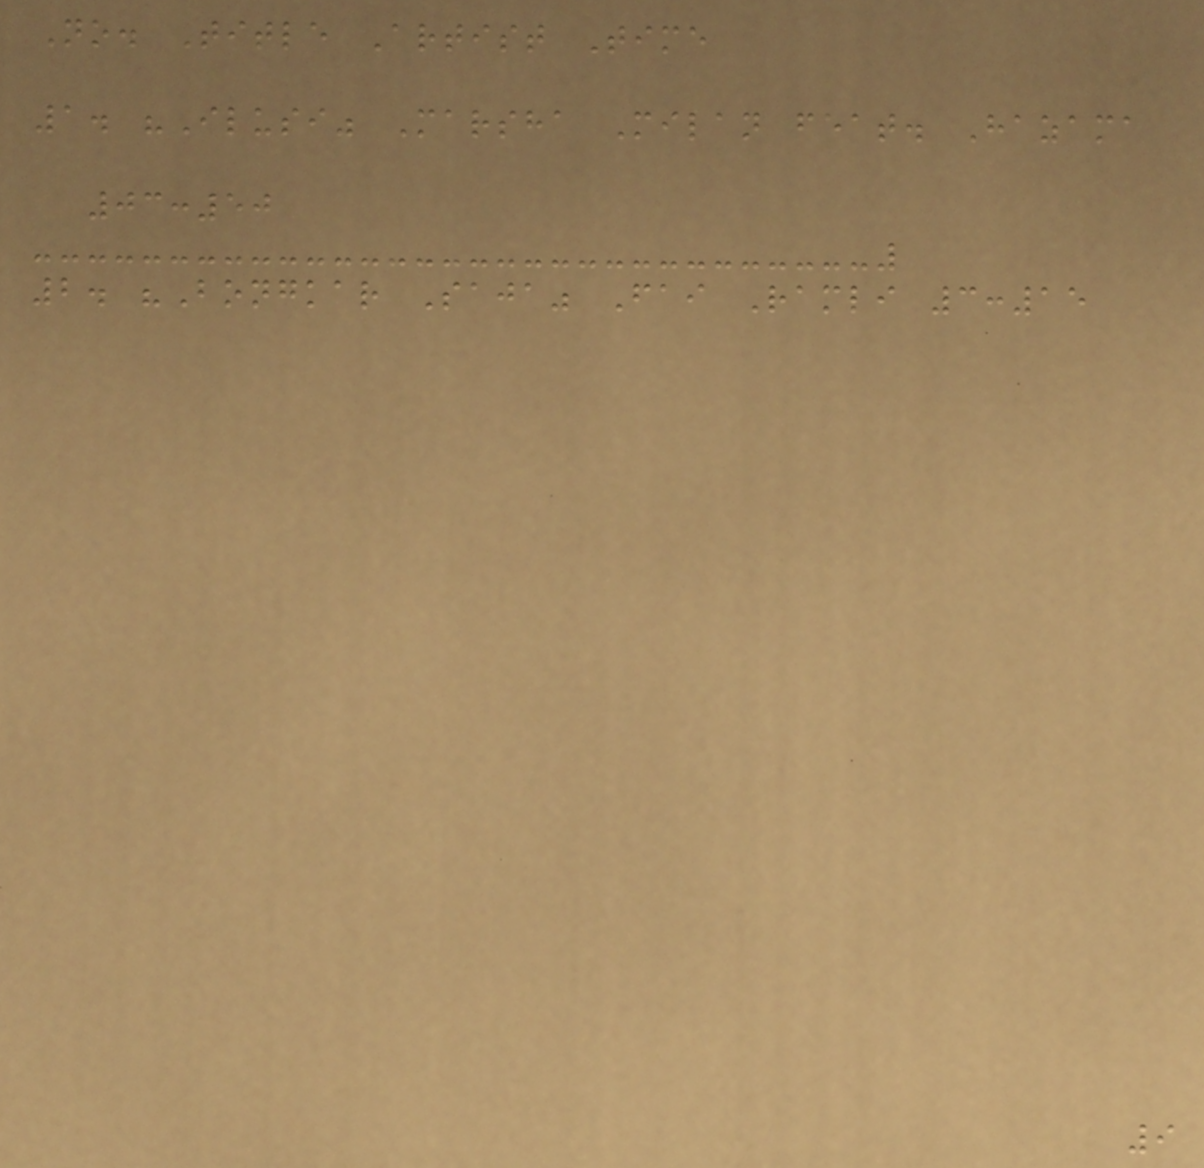No. Title Artist Time
1. "Ilusi" Marsha Milan feat. Hazama
03:50
2. "Bongkar Saja" Fai Ramli 3:15
9
